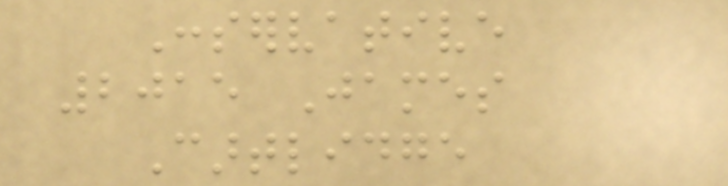Conservative
2015 James
Cartlidge
